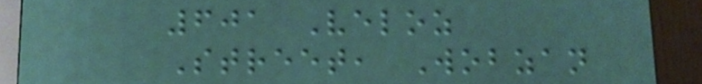601 Veloz
Street, Wobzan
